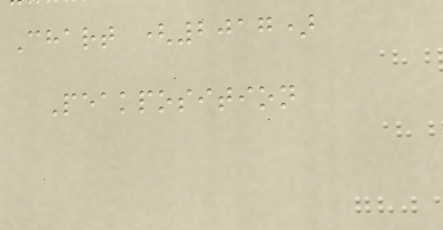Chart (2017)
Peakposition
